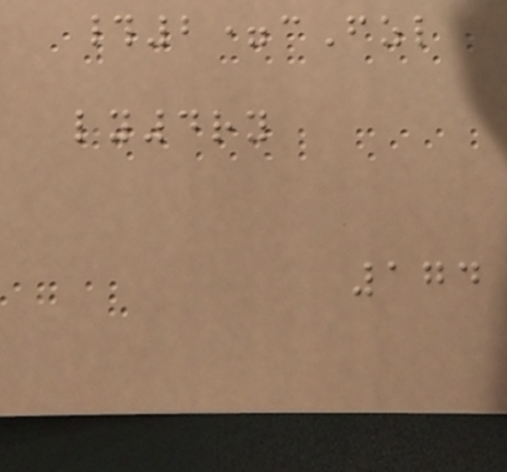#2=cFzl
ly4ry
174
